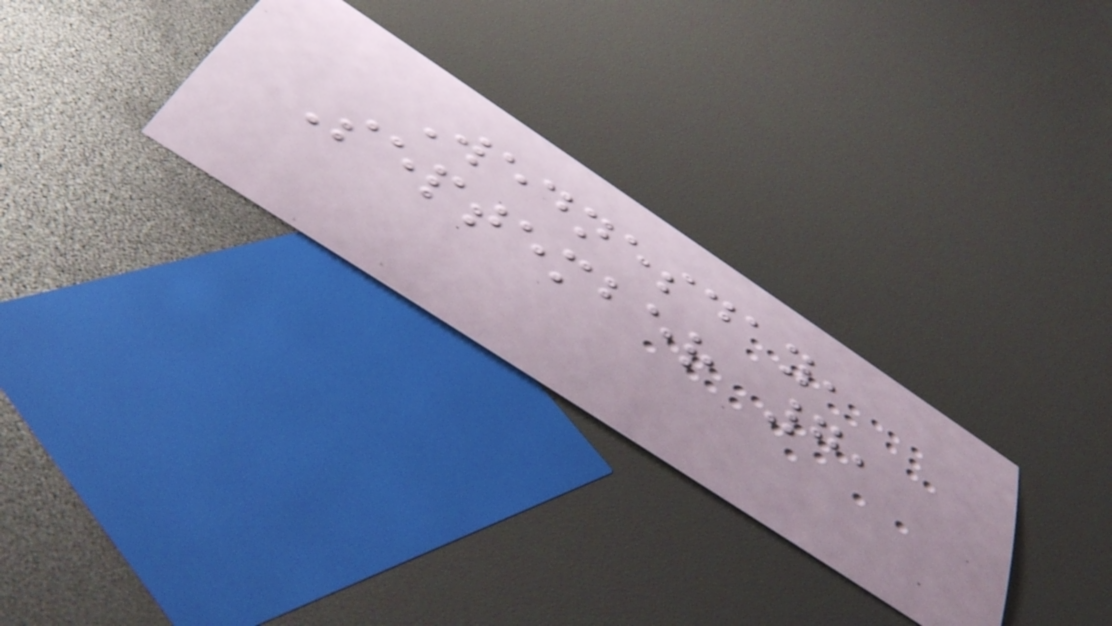Wednesday,
September 7,
